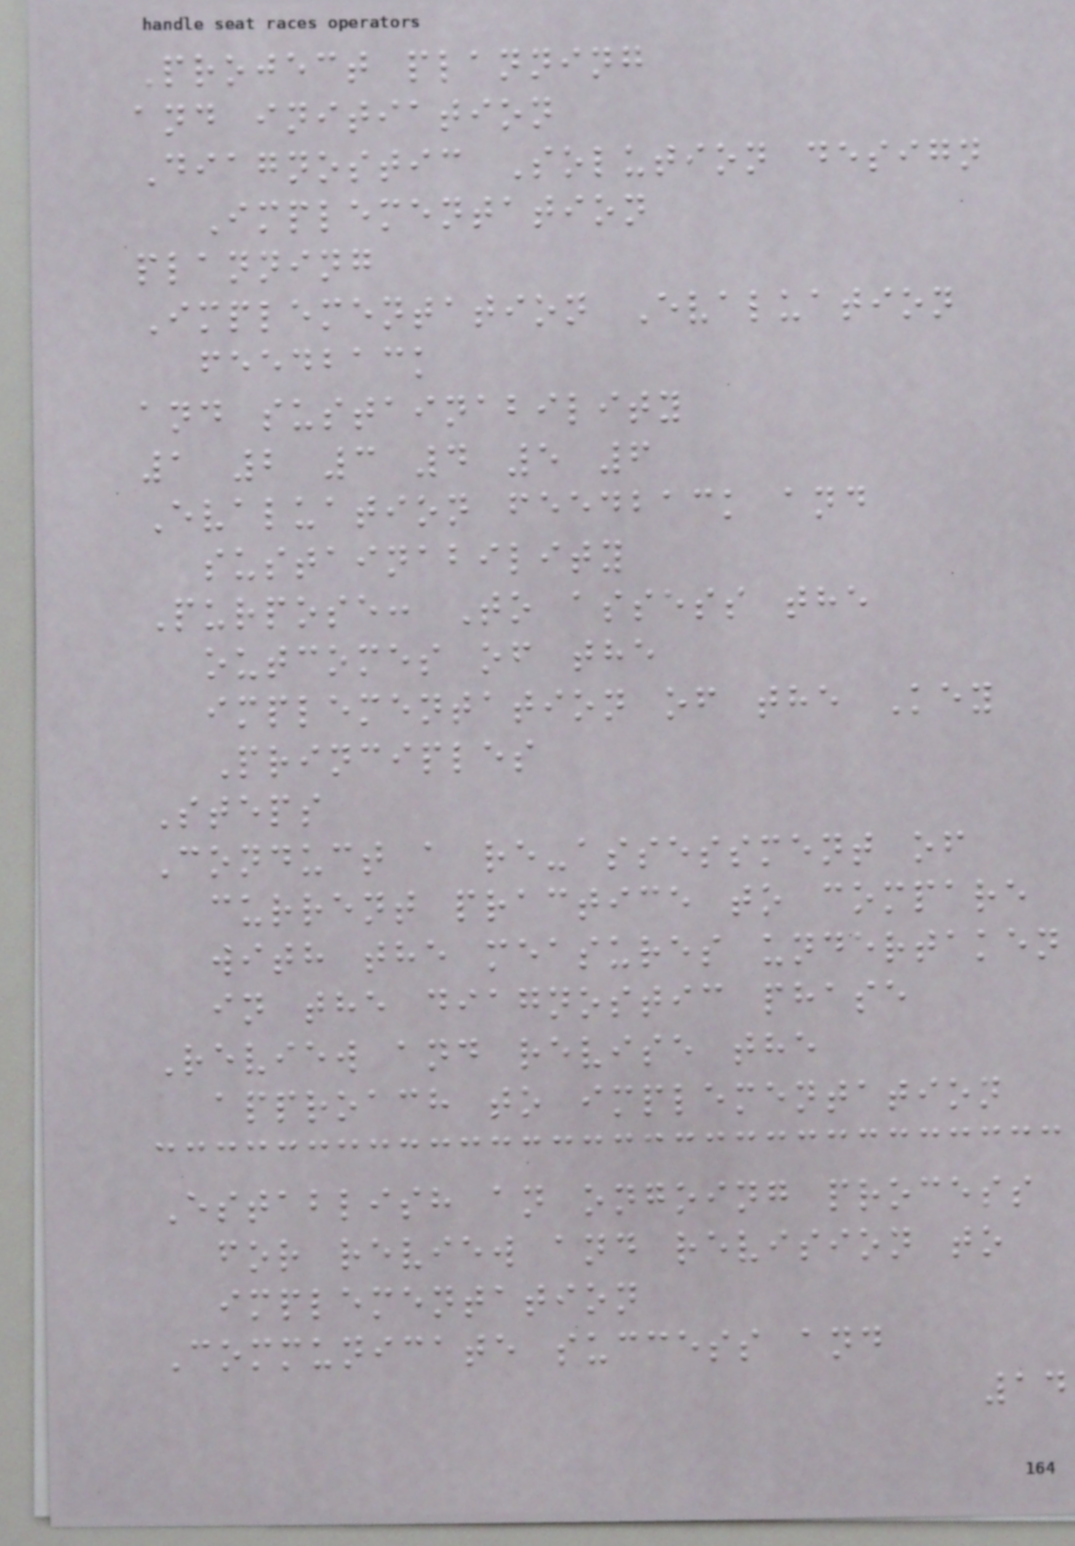Project planning
and initiation
Diagnostic Solution design
Implementation
planning
Implementation Evaluation
feedback
and sustainability
1 2 3 4 5 6
Evaluation feedback and
sustainability
Purpose: To assess the
outcomes of the
implementation of the Key
Principles
Steps
Conduct a re-assessment of
current practice to compare
with the measures undertaken
in the diagnostic phase
Review and revise the
approach to implementation
Establish an ongoing process
for review and revision to
implementation
Communicate success and
14
